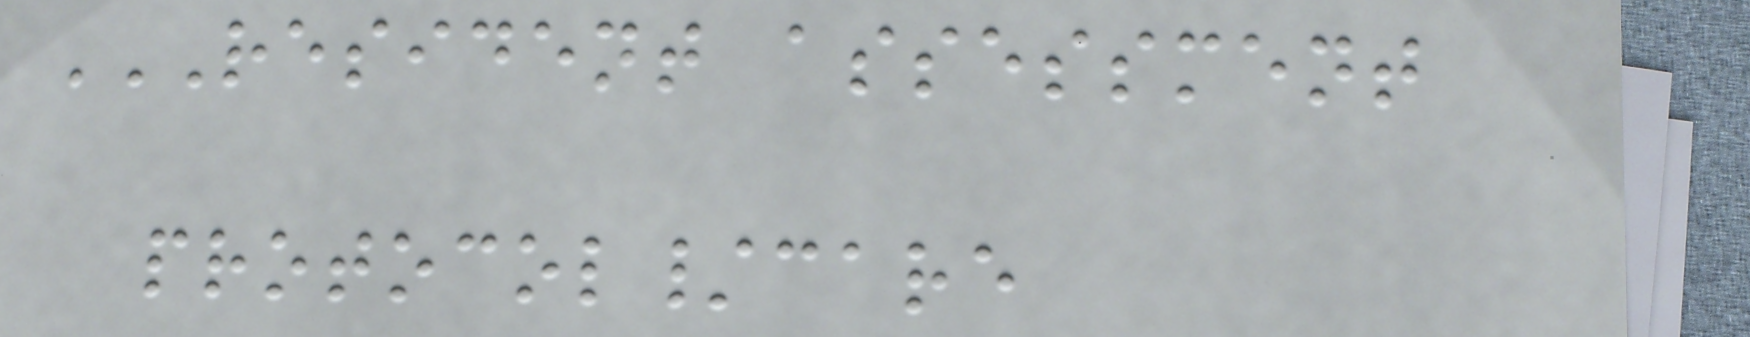RESIDENT ASSESSMENT
PROTOCOL/CARE
